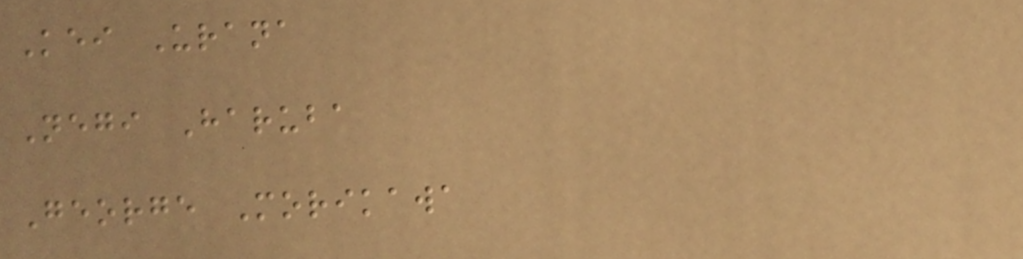Kei Urana
Negi Haruba
George Morikawa
